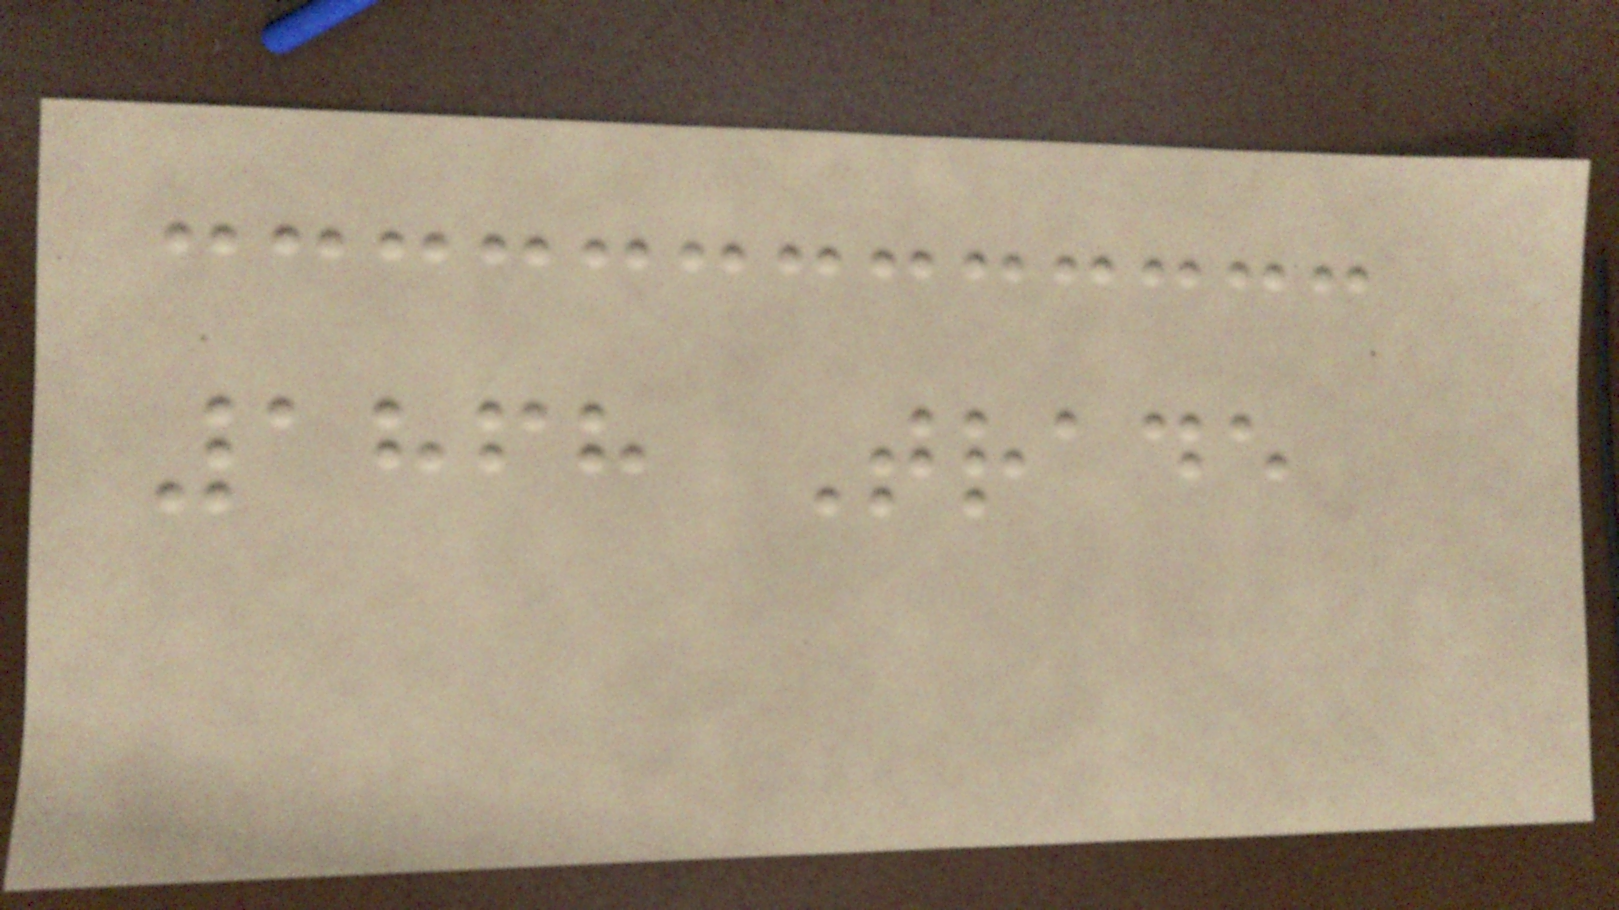1868 Trade
